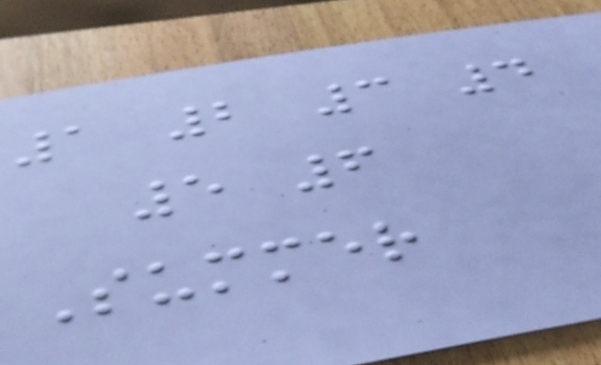1 2 3 4
5 6
Summer
